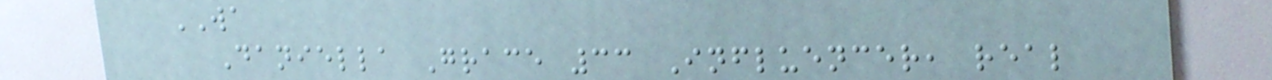WA
Daniella Grace 33 Influencer, real
